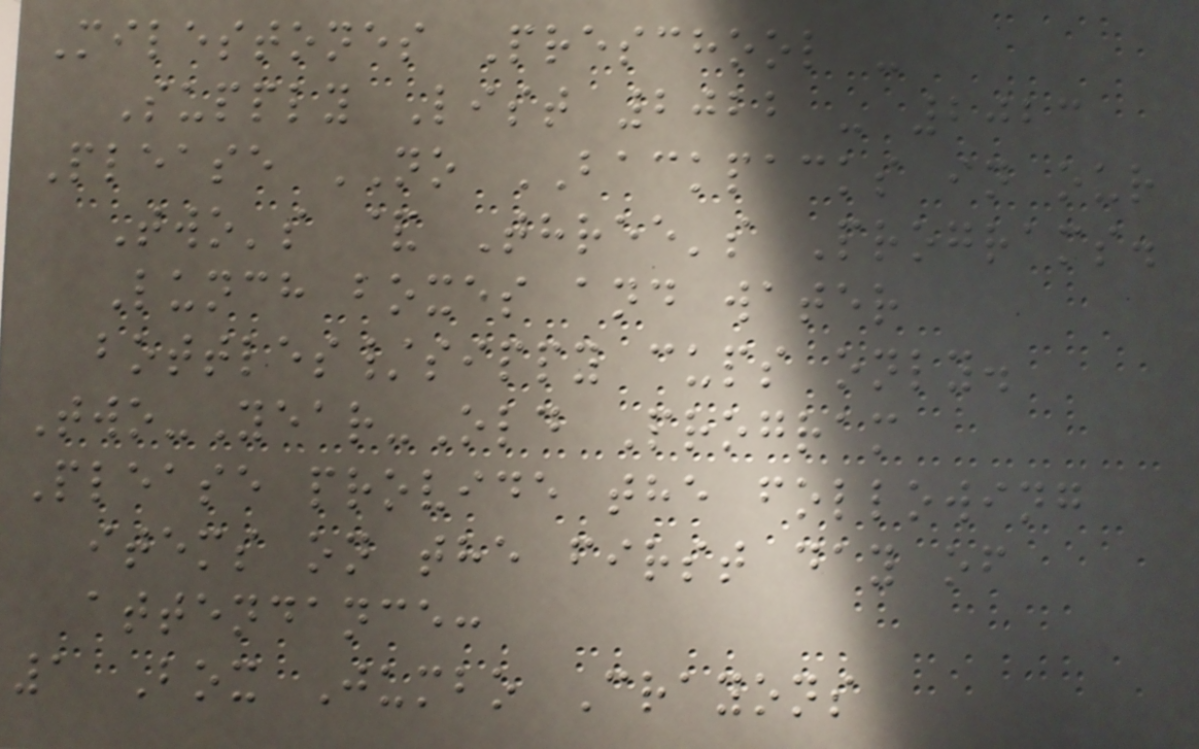Milestones Preschool -
Supply List 2022 - 2023
Please NO BACKPACKS in our
Two's & Three's Programs.
Lunch boxes and water
bottles/sippy cups only.
Two-Year-Old Program
Please provide the following
items on the first day of
attendance:
1 Box Jumbo Crayons
